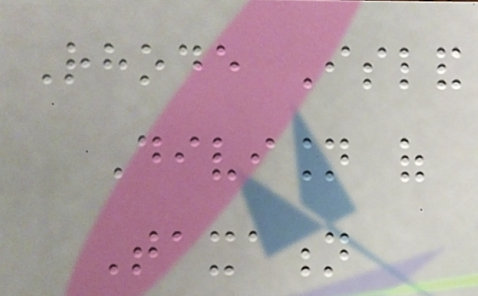Rhode Island
Division of
Taxation
